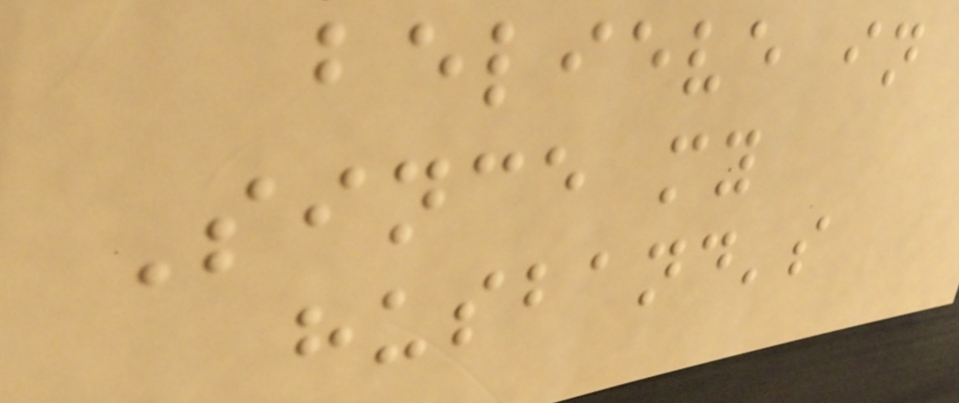believe in
Since my
husband's
